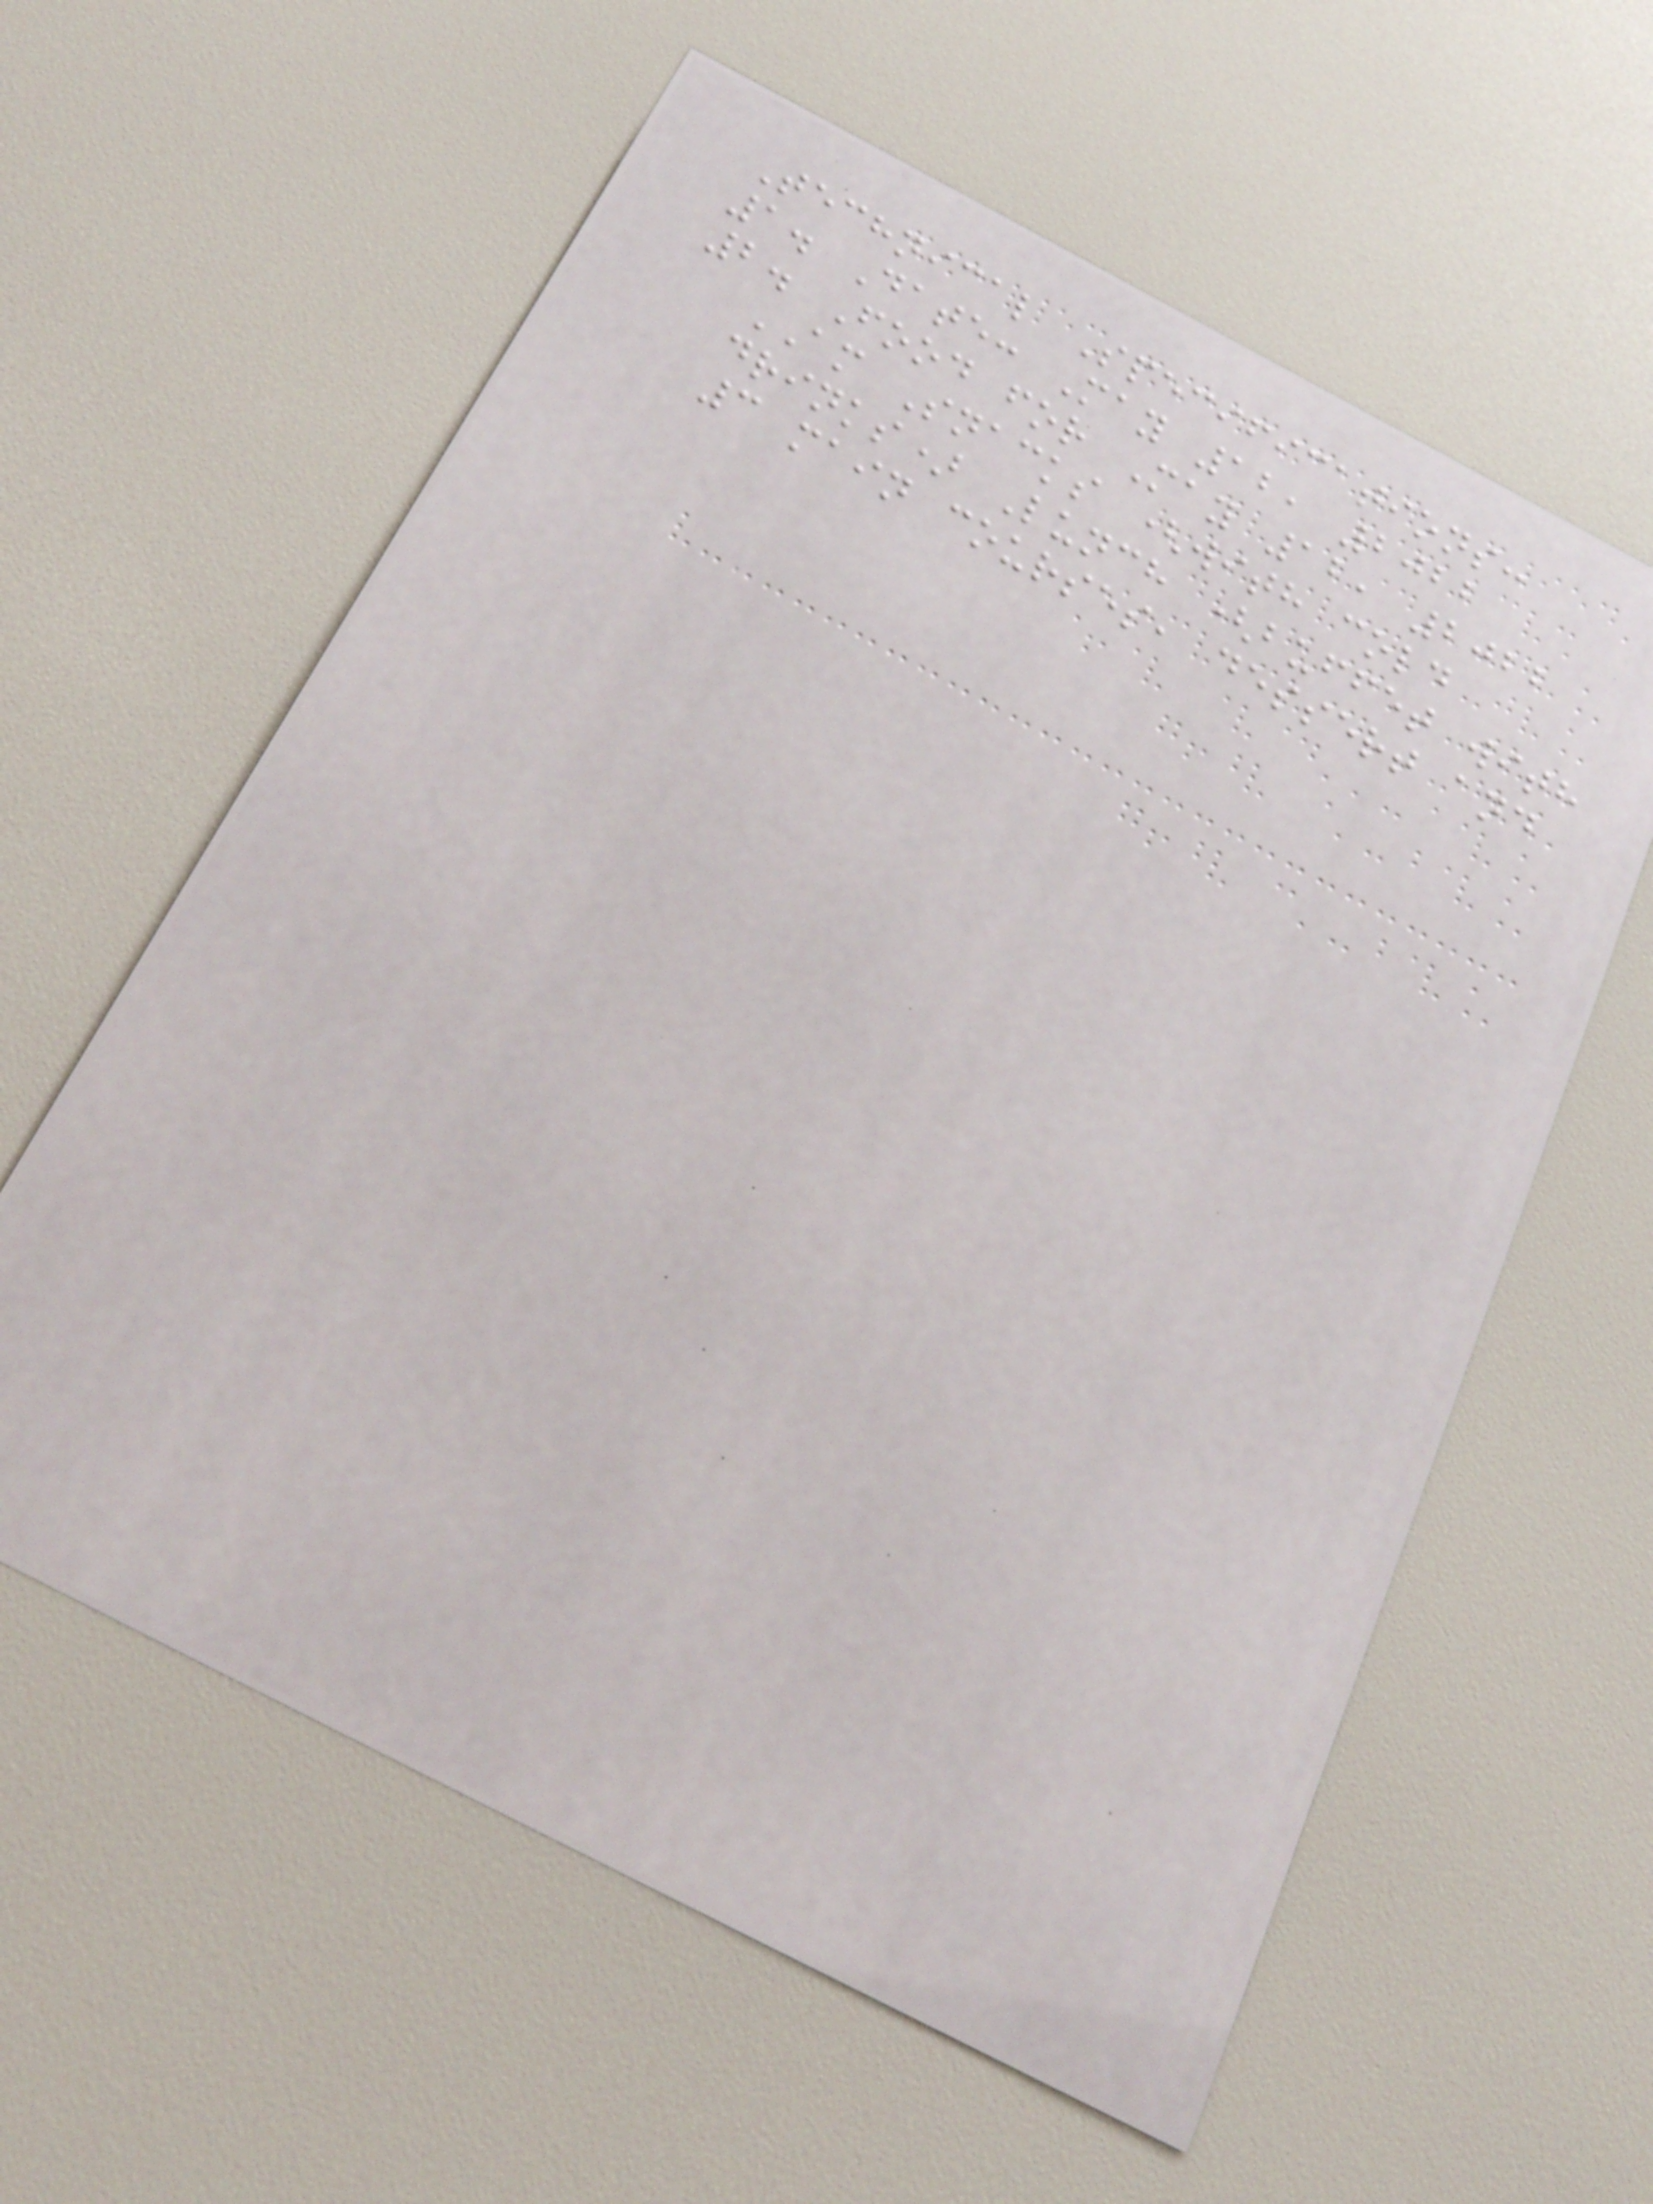Technical Specifications:
1. Date: May 12, 2022
2. Food for May 12, 2022
AM Snacks (with cold
drinks) Lunch (buffet with
3 main courses, dessert and
